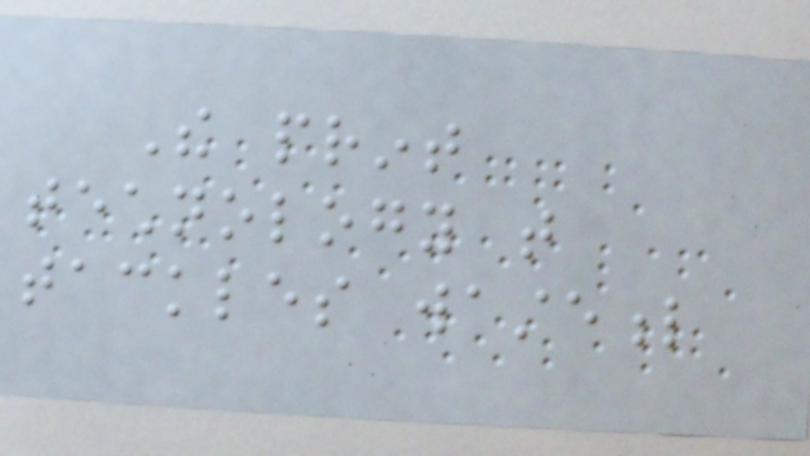The print
technology that
tackles wasteful
